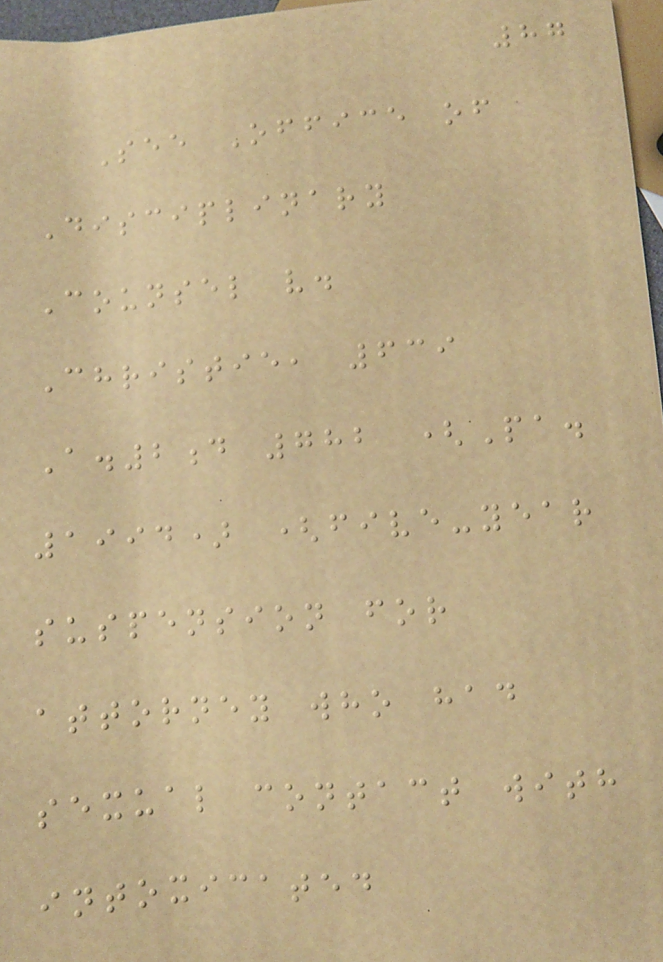87
See Office of
Disciplinary
Counsel v.
Christie, 639
A.2d 782 (Pa.
1994) (five-year
suspension for
attorney who had
sexual contact with
intoxicated
